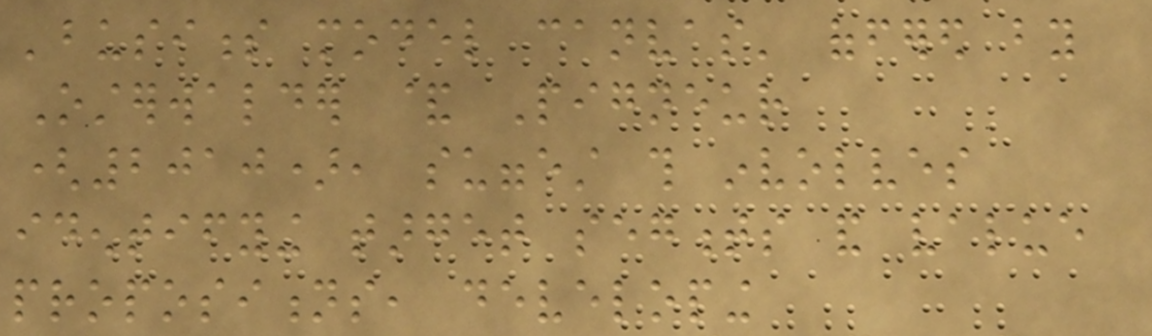'business model canvas' offered by
Osterwalder & Pigneur
(2010), suggest this involves
identifying target segments and value
propositions, developing
